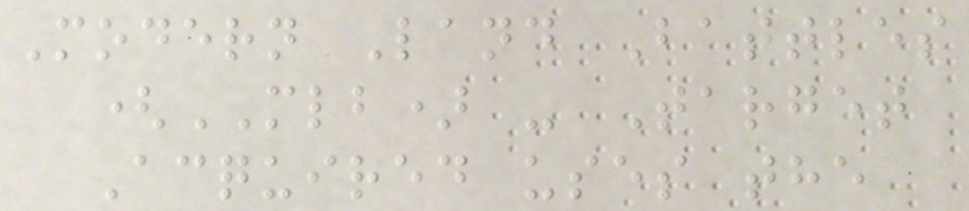Modern Land Battles
(MLB) - Target
Acquired uses the
